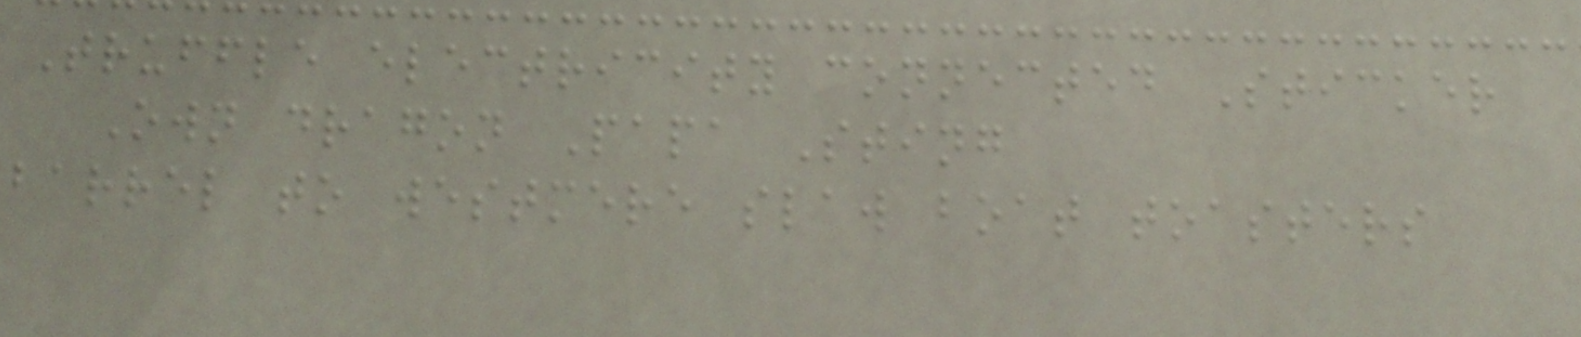Truffle electricity connected Sticker
Own dragon Papa Sting
barrel to westmere slaw boat toasters
